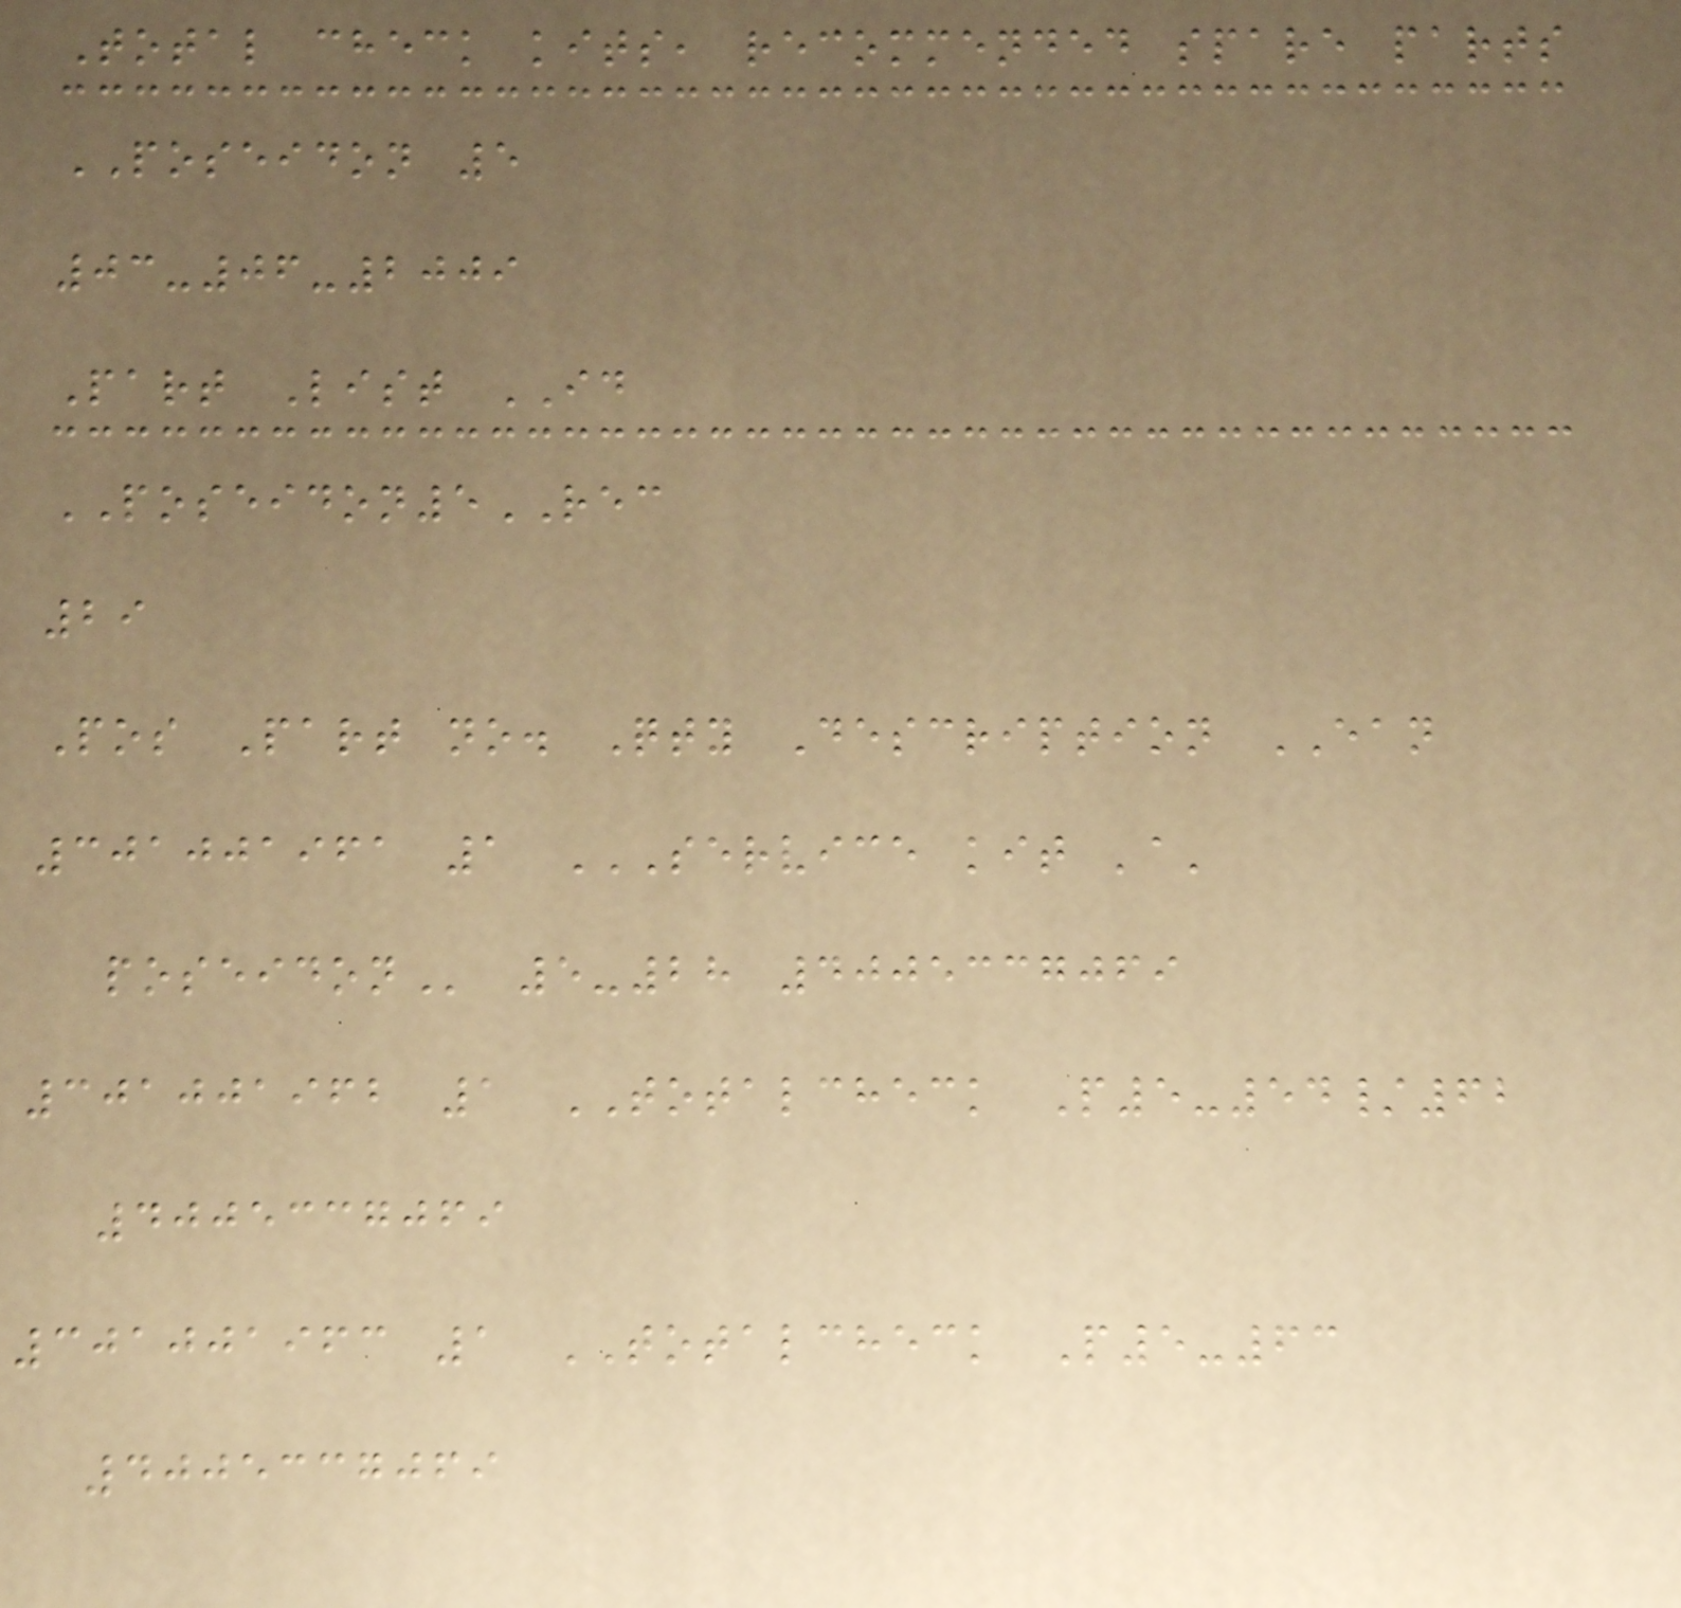Total check kits, recommended spare parts
POSEIDON 5
03-06-2009
Part List ID
POSEIDON5REC
29
Pos Part no. Qty Description EAN
301001961 1 SERVICE KIT 'A'
POSEIDON 5-28 4005337069
301001962 1 TOTALCHECK P5-54/62
4005337069
301001963 1 TOTALCHECK P5-63
4005337069
